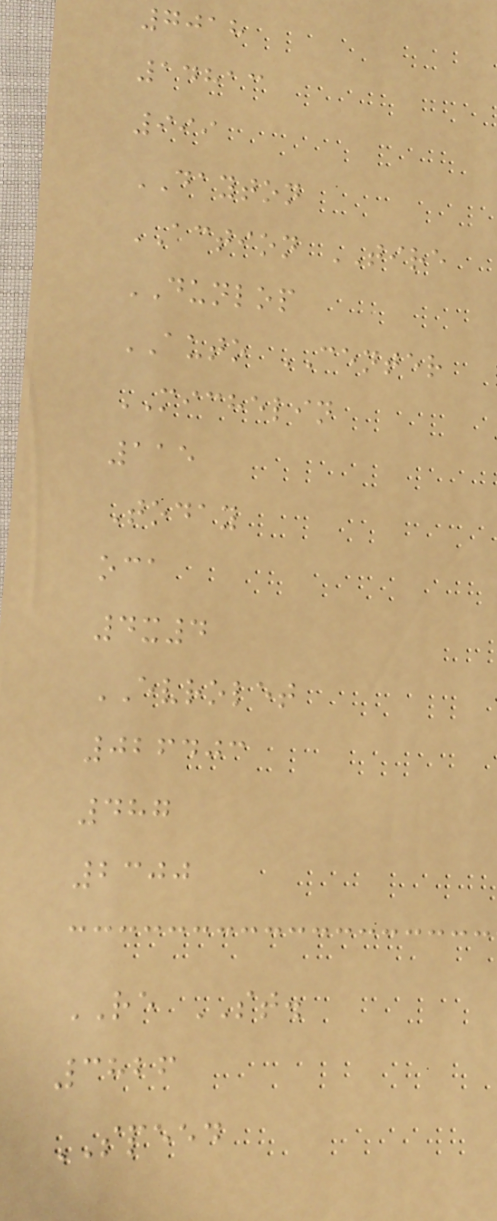7018
14813
999
DAYTON
ACTION TIRE
DUNLOP
AUTO CENTER
MICHELIN
115
Today
oca
4x4
EVROLET
026403
487
2300
RE ST.
3826
SPEED
